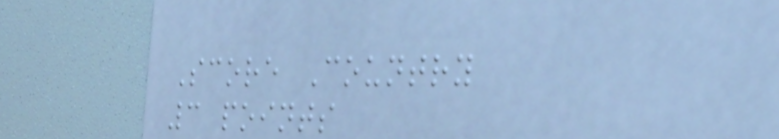Score Country
3 points
